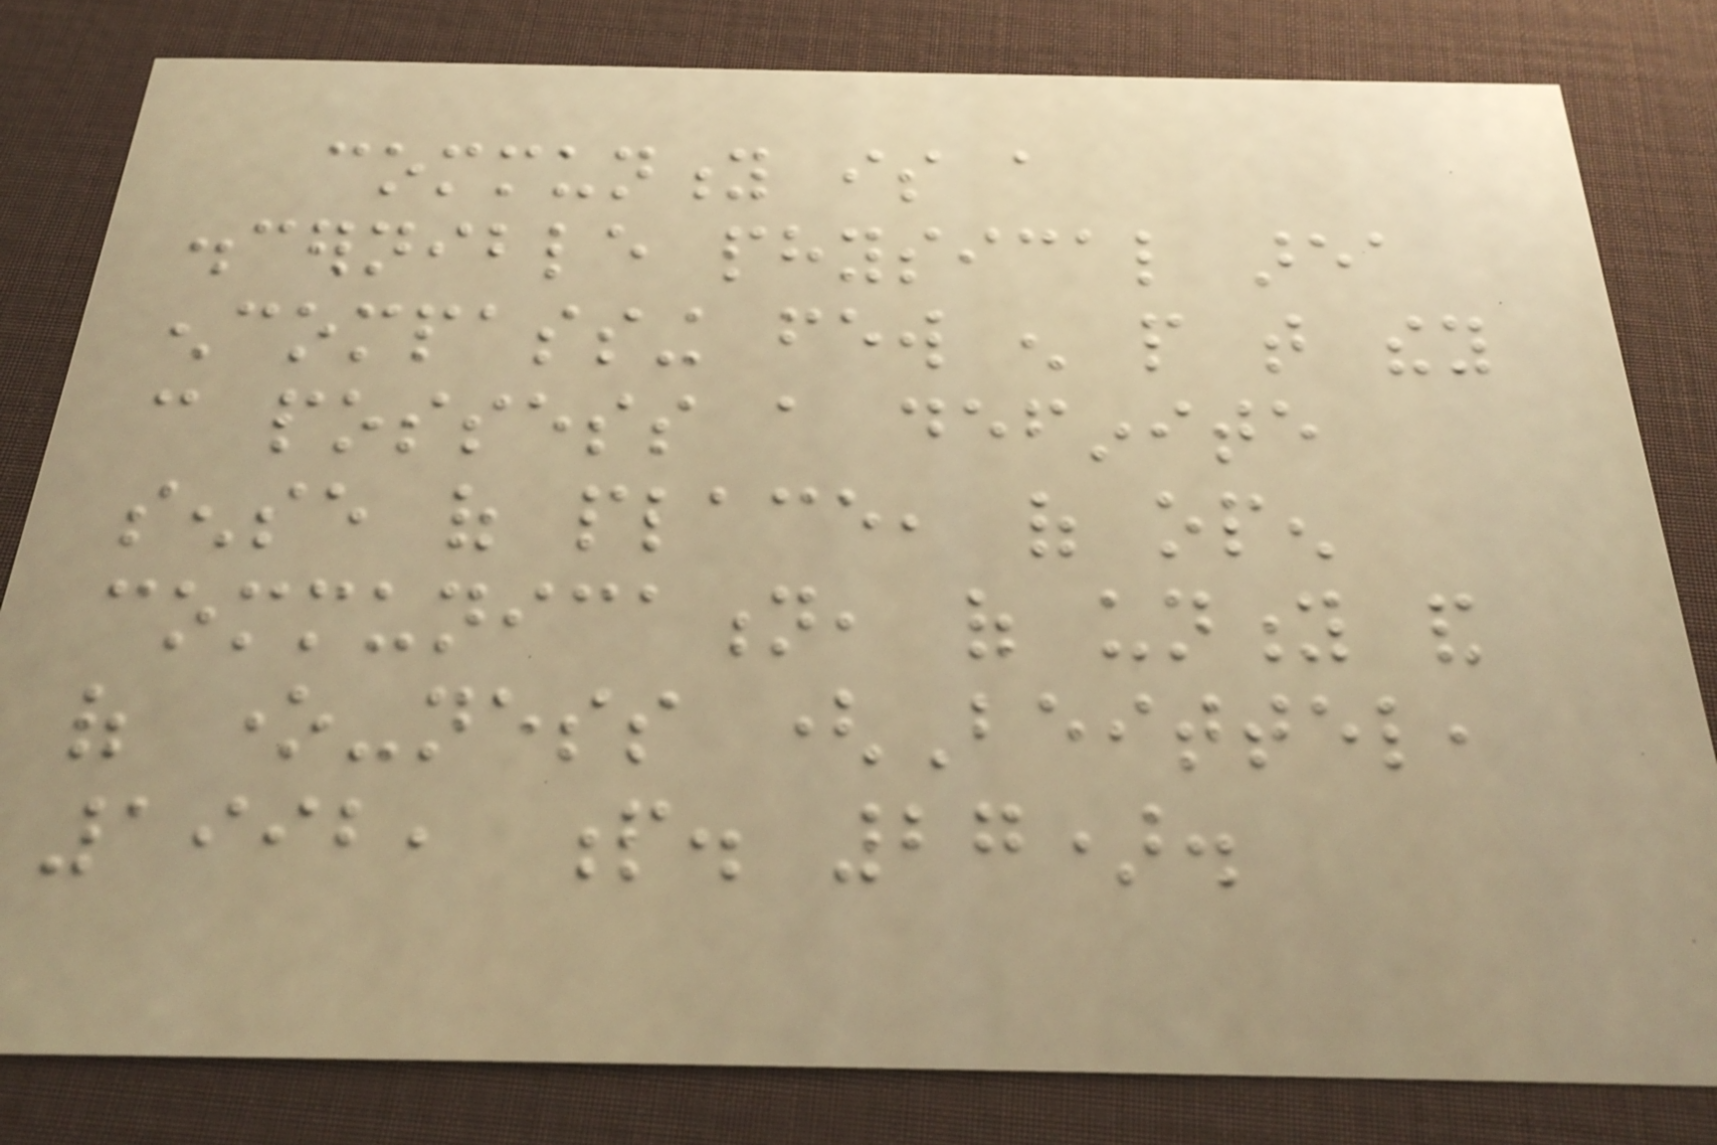community is a
discernible physical area
encompassing few enough people that they
can possess a definite
sense of place, of open
communication, of unity and
of one-ness (Beittel,
1992, p. 27).
